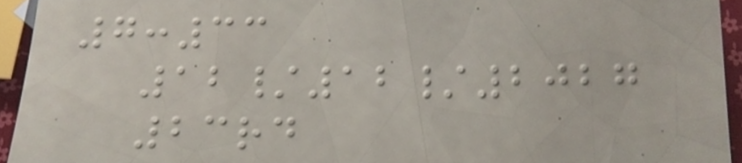7:33
12/12/2027
23rd
